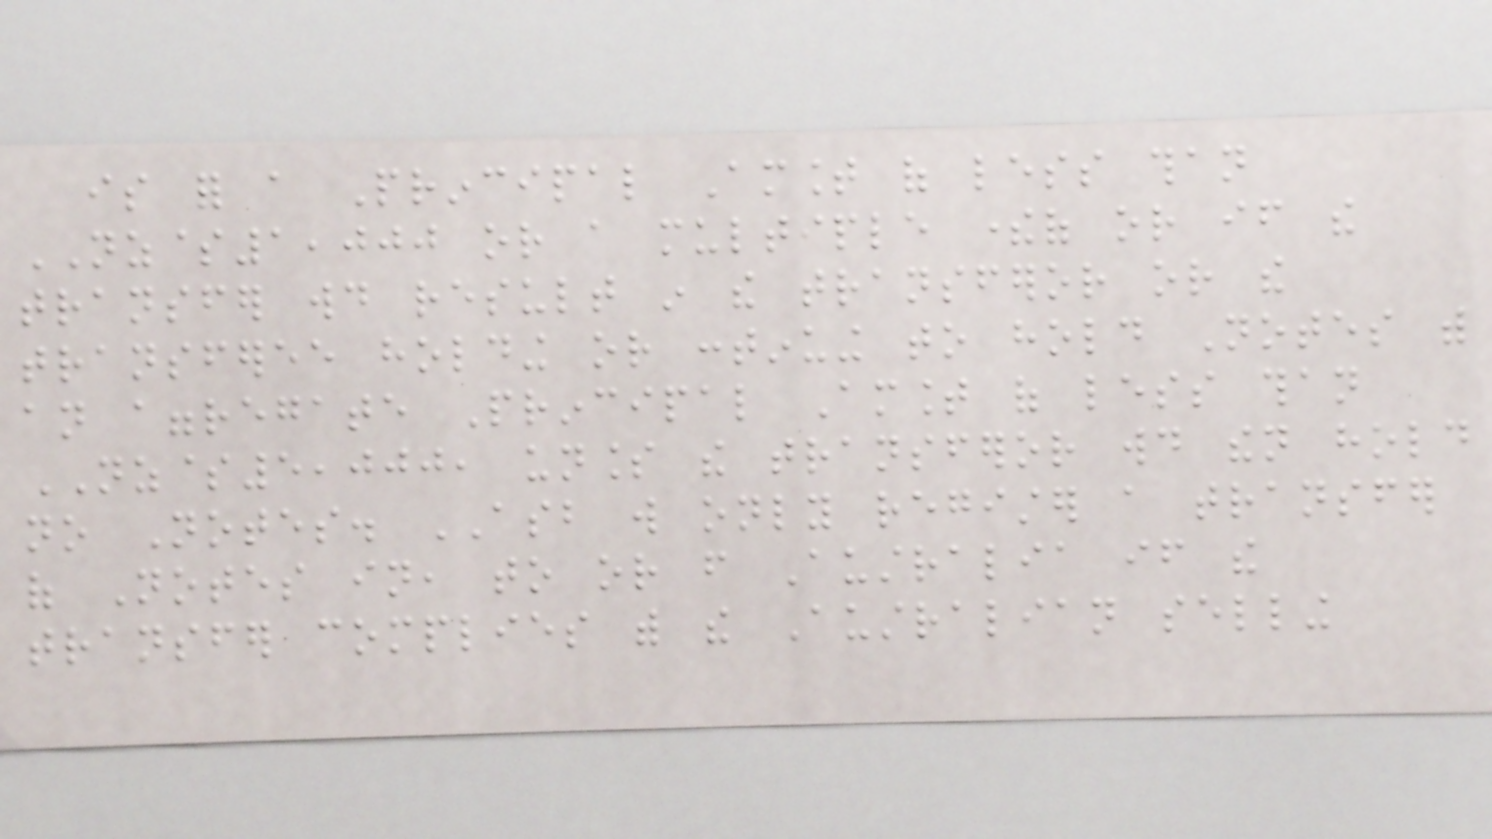is for a Principal Amount of less than
NZ$1,000 or a multiple thereof or if the
transfer would result in the transferor or the
transferee holding or continuing to hold Notes with
an aggregate Principal Amount of less than
NZ$5,000, unless the transferor would then hold
no Notes. ASB will only register a transfer
of Notes in, to or from Australia if the
transfer complies with the Australian selling
